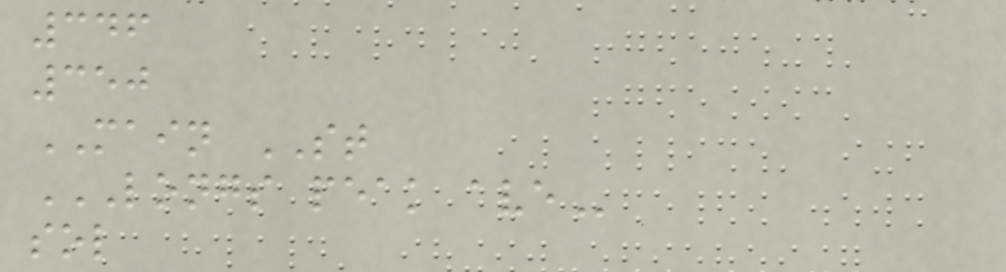346
350
MAIN ST
LONGS PEAK AVE
sol
